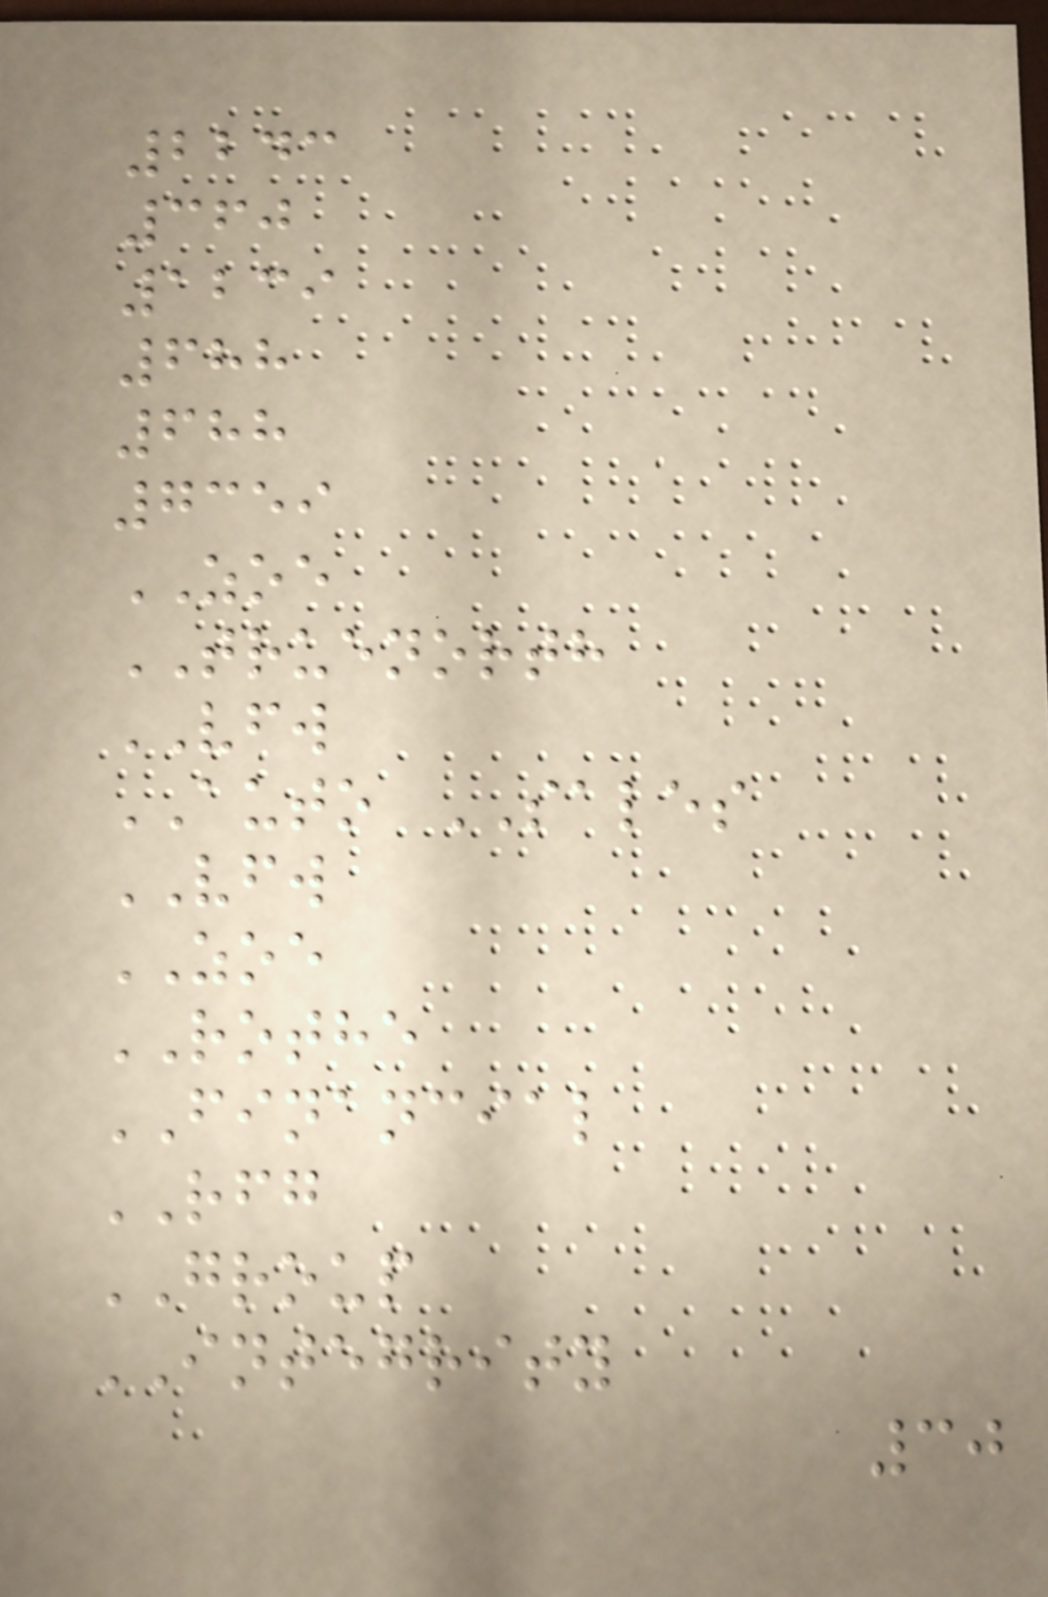2243
360
1239
688
688
7359
ZOE
TRUENORTH
VFW
AUTO SALES
VFW
ZOE
ROTHE
FINANCIAL
RFG
GROUP
INTEGRITY
30
